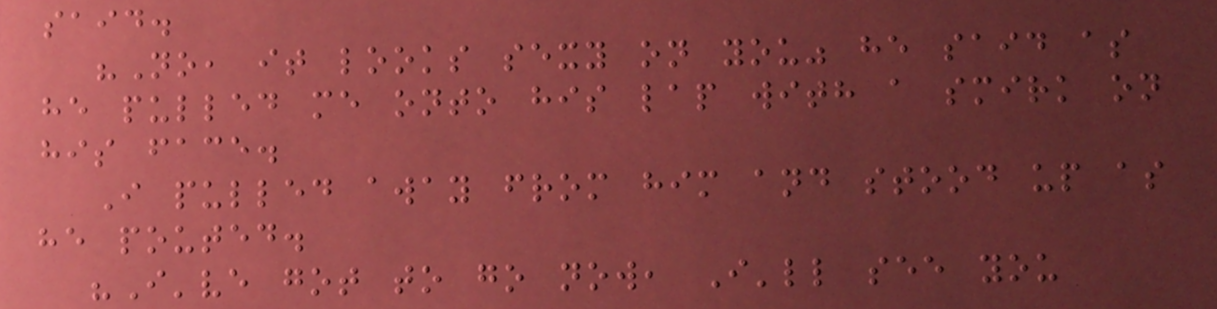said.
"No, it looks sexy on you" he said as
he pulled me onto his lap with a smirk on
his face.
I pulled away from him and stood up as
he pouted.
"I've got to go now, I'll see you
